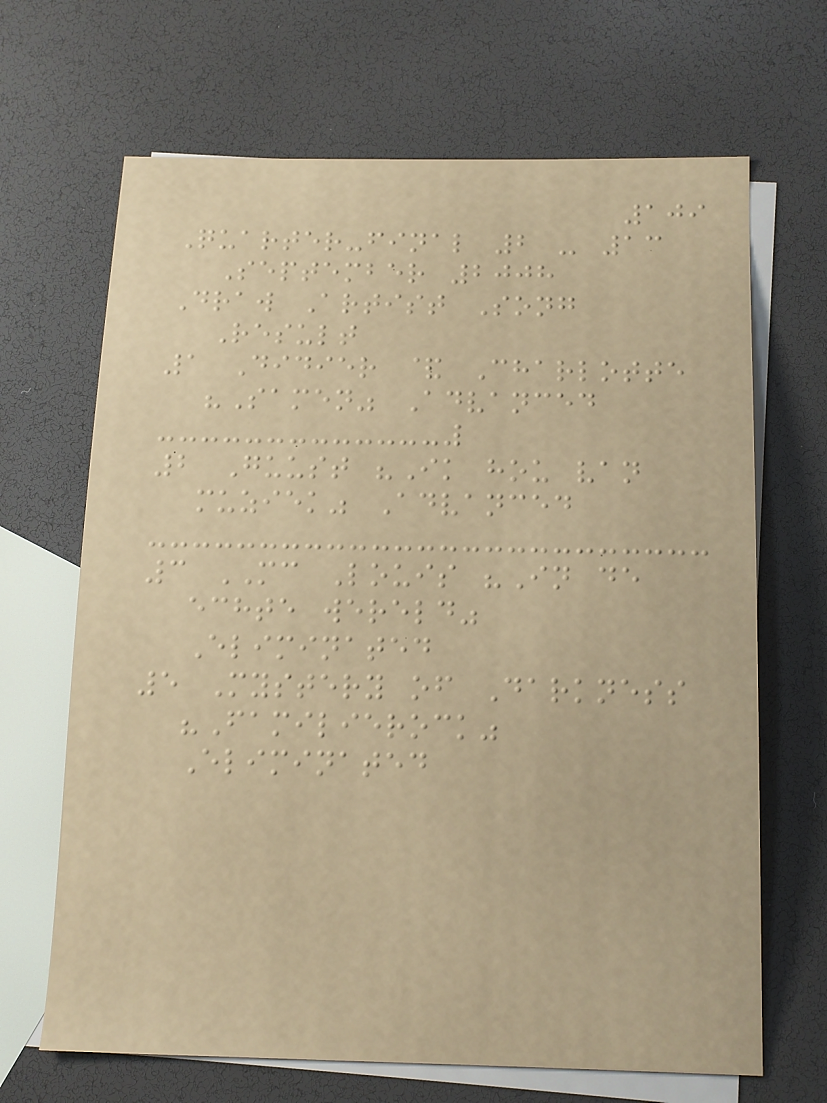109
Quarter-final 2 - 13
September 2008
Draw Artist Song
Result
1 Didier & Charlotte
"Samen" Advanced
2 Guust "Ik hou van
muziek" Advanced
3 MC Louis "In de
echte wereld"
Eliminated
5 Mystery of Darkness
"Familierock"
Eliminated
